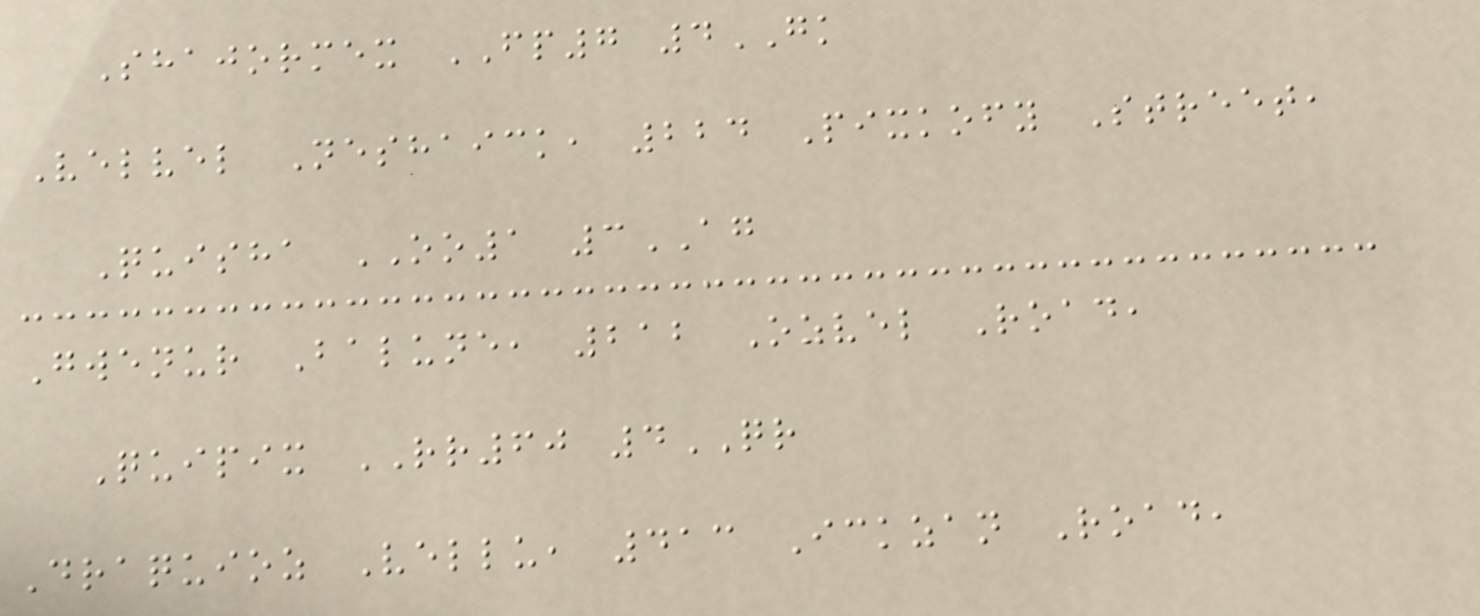Shajormex FP7 4GK
Velvel Neshaick, 224 Pixkofy Street,
Quisha OO1 3AG
Gwenur Balune, 212 Ozvel Road,
Quipix RR60 4QR
Draquioz Vellu, 413 Ickzan Road,
